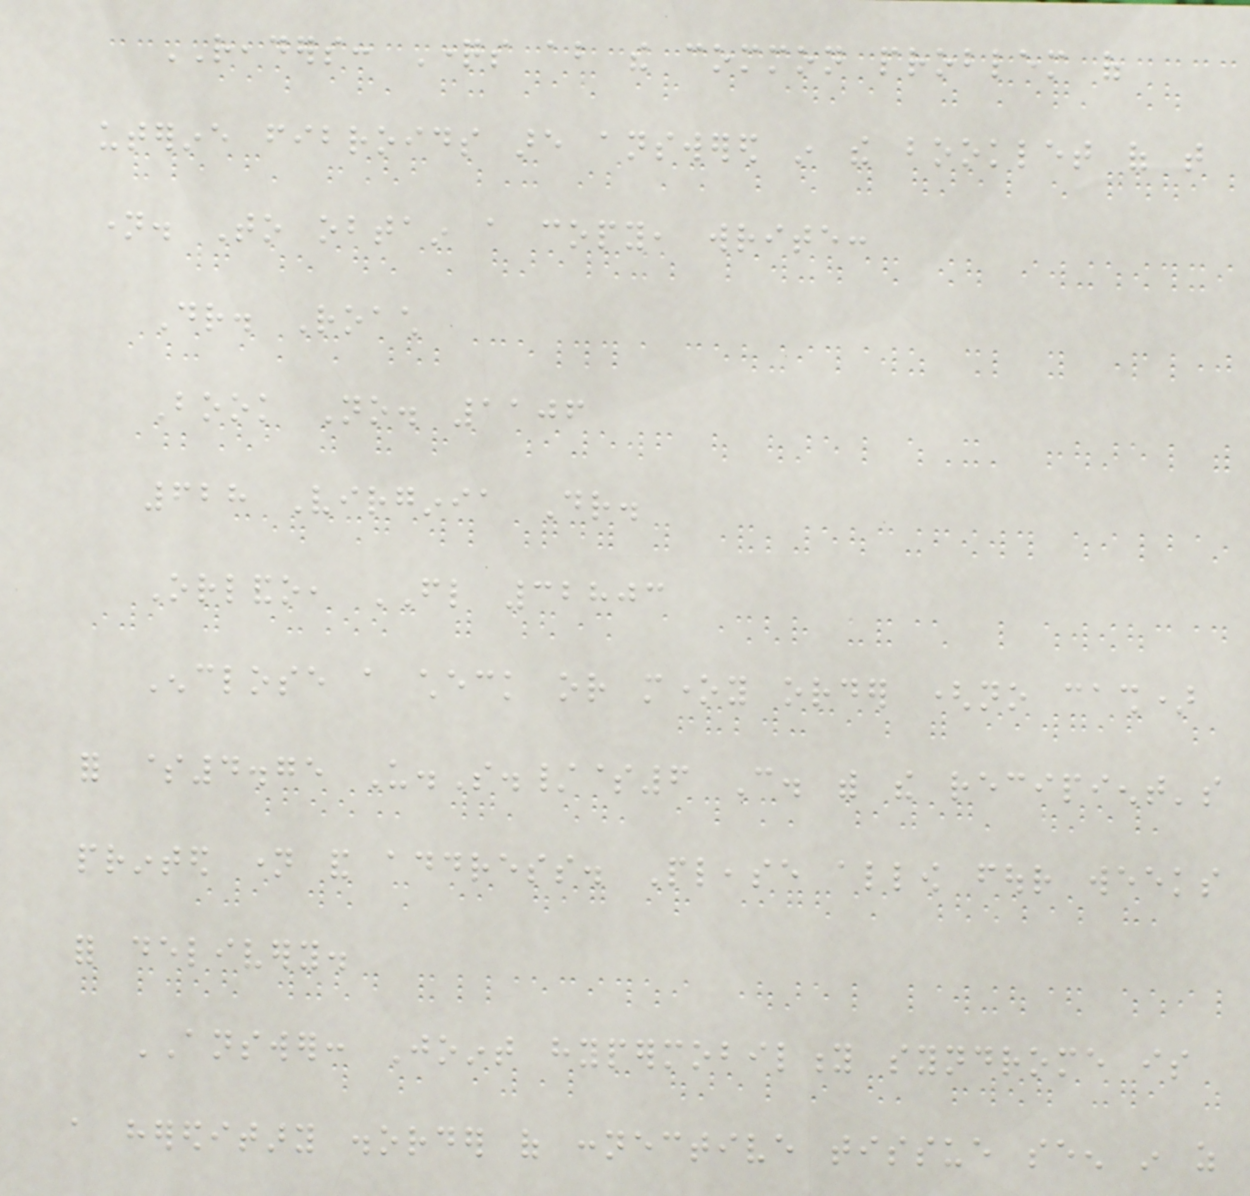READERS: Questions about the common problem of
uterine fibroids are answered in the booklet of that
name. To obtain a copy, write:
Dr. Roach
Book No. 1106
628 Virginia Dr.
Orlando, FL 32803
Enclose a check or money order (no cash)
for $4.75 U.S./$6 Can. with the recipient's
printed name and address. Please allow four weeks
for delivery.
ANSWER: Joint hypermobility syndrome is
a hereditary disorder of connective tissue seen in as
